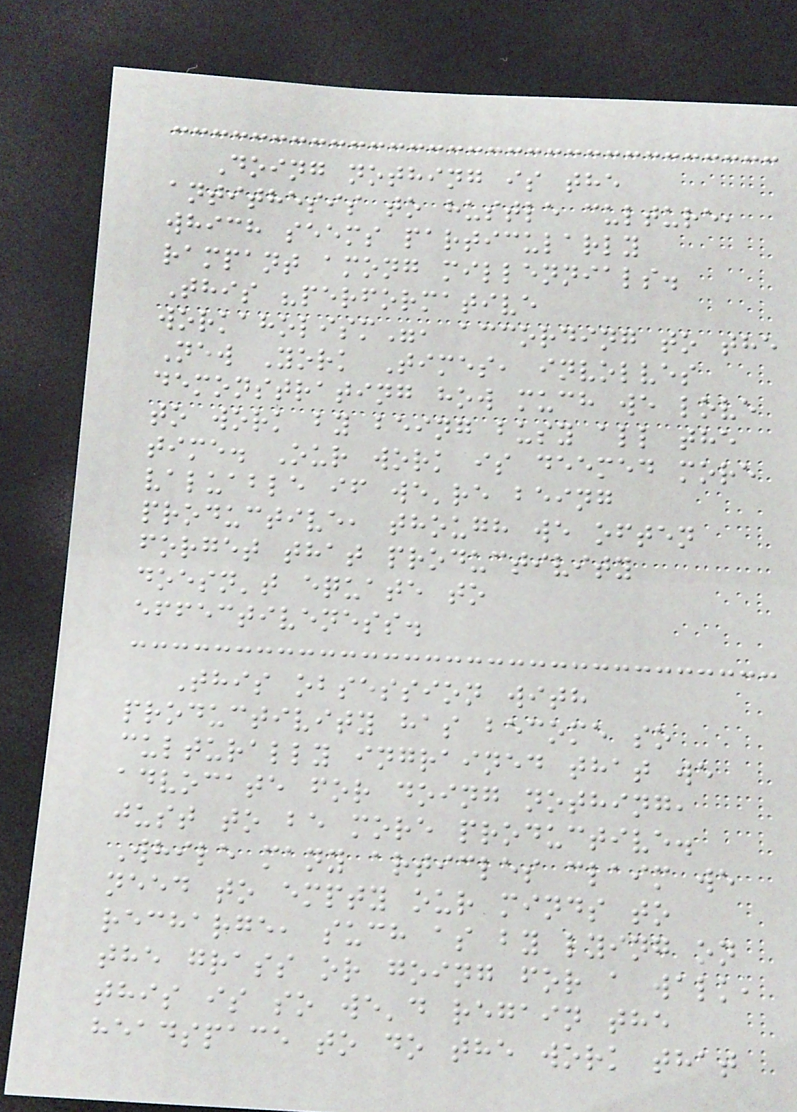Doing nothing is the
antithesis to hustle culture,
which seems particularly
rampant among millennials.
This "performative
workaholism", according to the
New York Times, involves
demonstrating how much we love
to work by being busy all the
time. Our work is deemed more
valuable if we're being
productive, though we often
forget that productivity
doesn't equate to
effectiveness.
This obsession with
productivity has become so
culturally ingrained that we
advocate for doing nothing,
just to be more productive.
While many articles claim we
need to empty our minds to
recharge, such as by lying on
the grass or going for a walk,
this is so we'd regain the
headspace to do the work that
